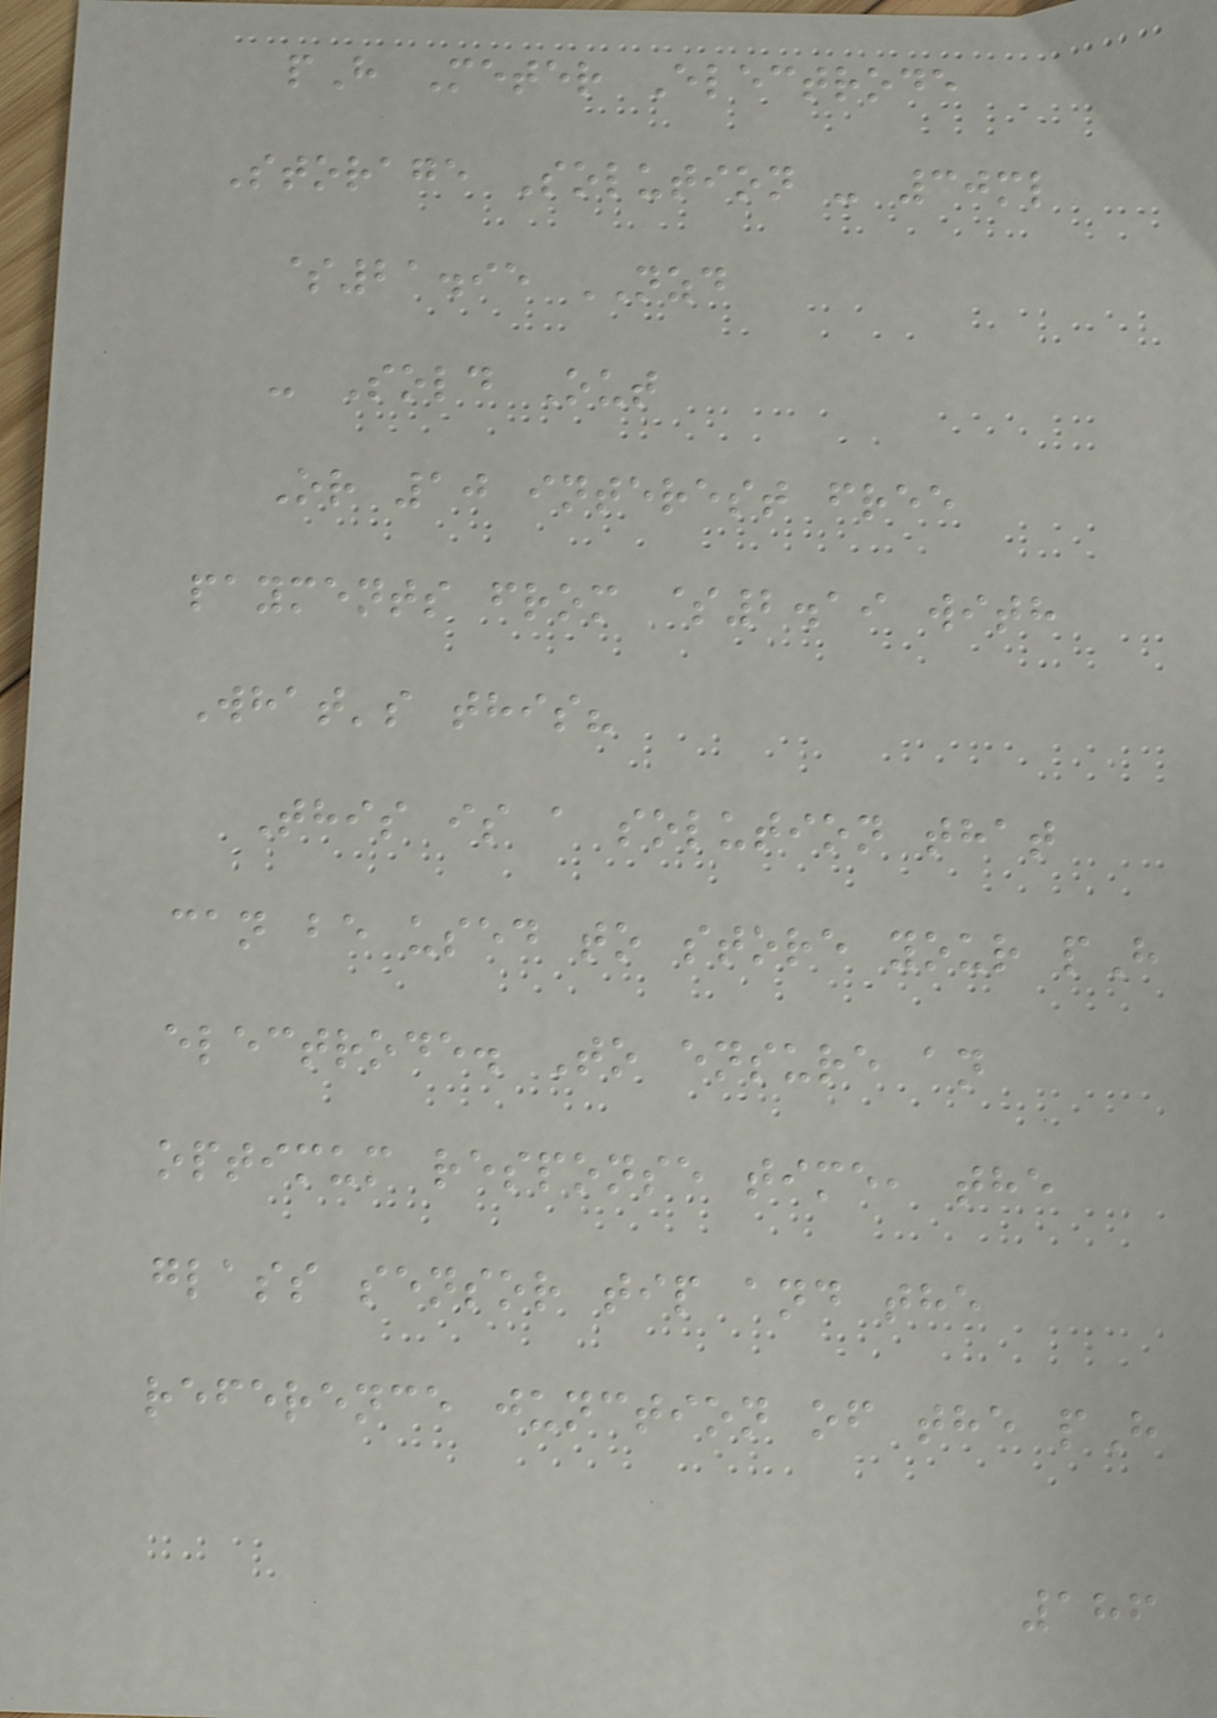pH Meter Electrode
Storage Solution - 30ml
$21.95 NZD
- Sold Out
Or 10 interest free
payments from $2.19 with
What's this?
This is a solution that
can be used to store your pH
electrode. To ensure an
optimum response time, the
glass sensor tip and the
reference junction of the pH
186
